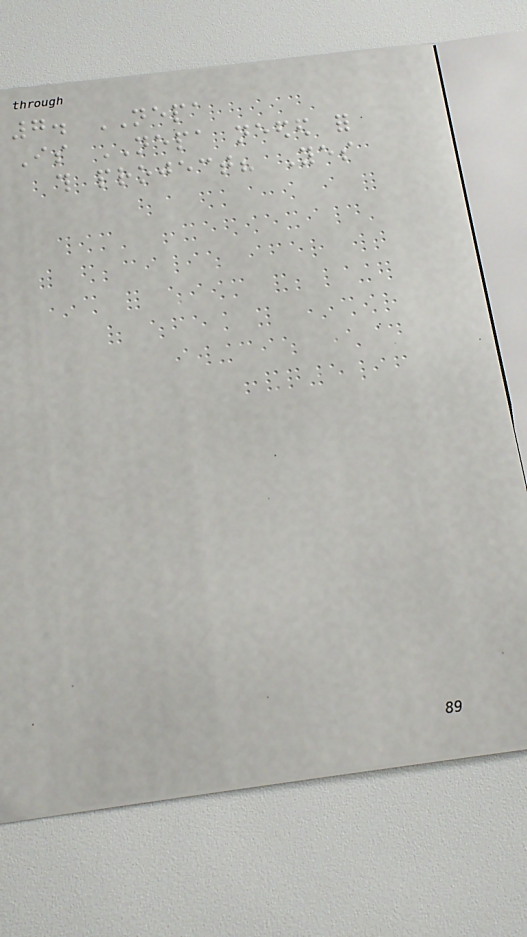7. NEPA
Is NEPA needed for
this project? Yes
